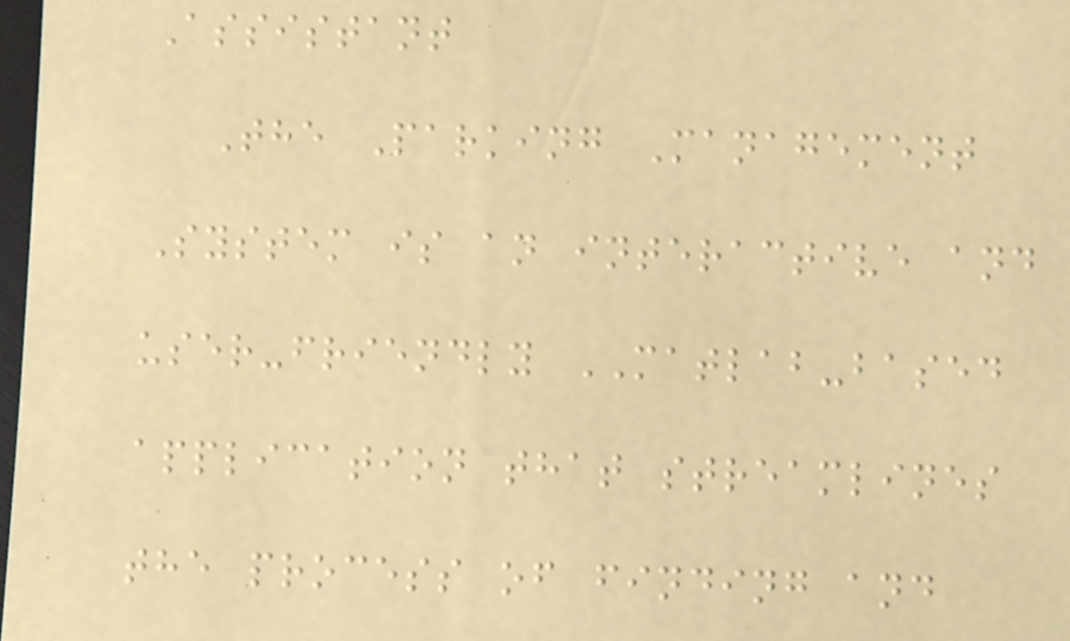Assistant
The Parking Management
System is an interactive and
user-friendly MATLAB-based
application that streamlines
the process of finding and
